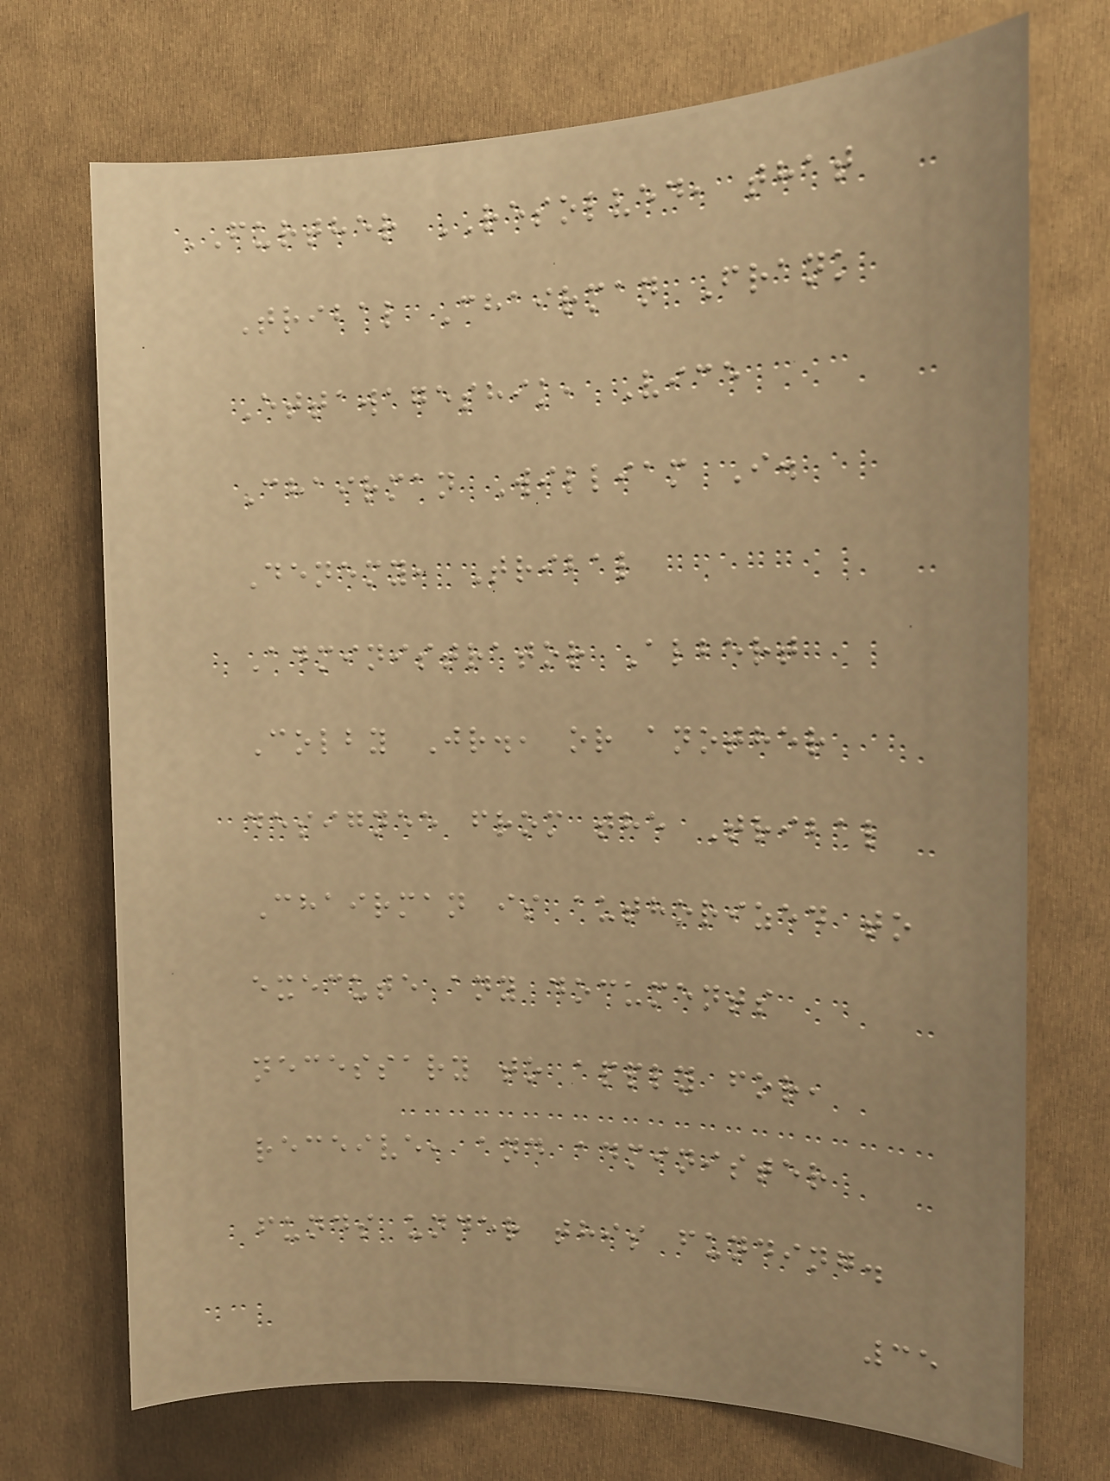FURTHER RESOLVED, that
Tribal Chairman Frank
Ettawageshik, Vice
Chairman William I.
Denemy, Tribal
Administrator Albert
Colby Jr., or another
designee from the Tribal
Chairman is authorized to
execute any documents
necessary to apply for,
receive, and administer
funds under this funding.
35
